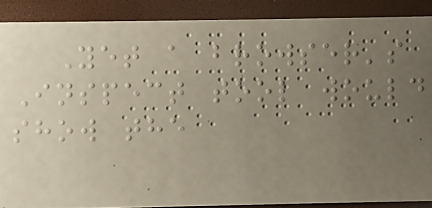Yet a browser's
Inspect tool would
show the
